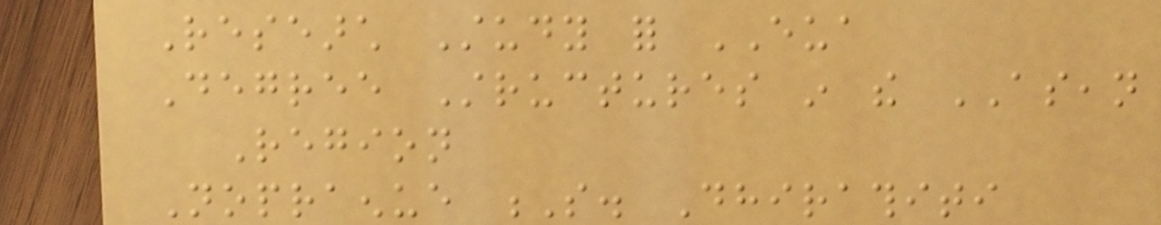Research Study for EUA
Degree Structures in the ASEAN
Region
Nopraenue S. Dhirathiti
